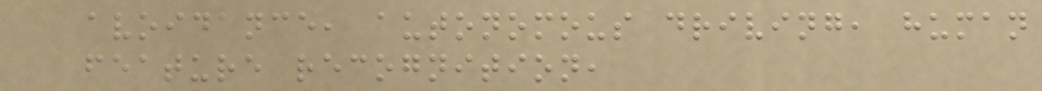avoidance, autonomous driving, human
feature recognition,
